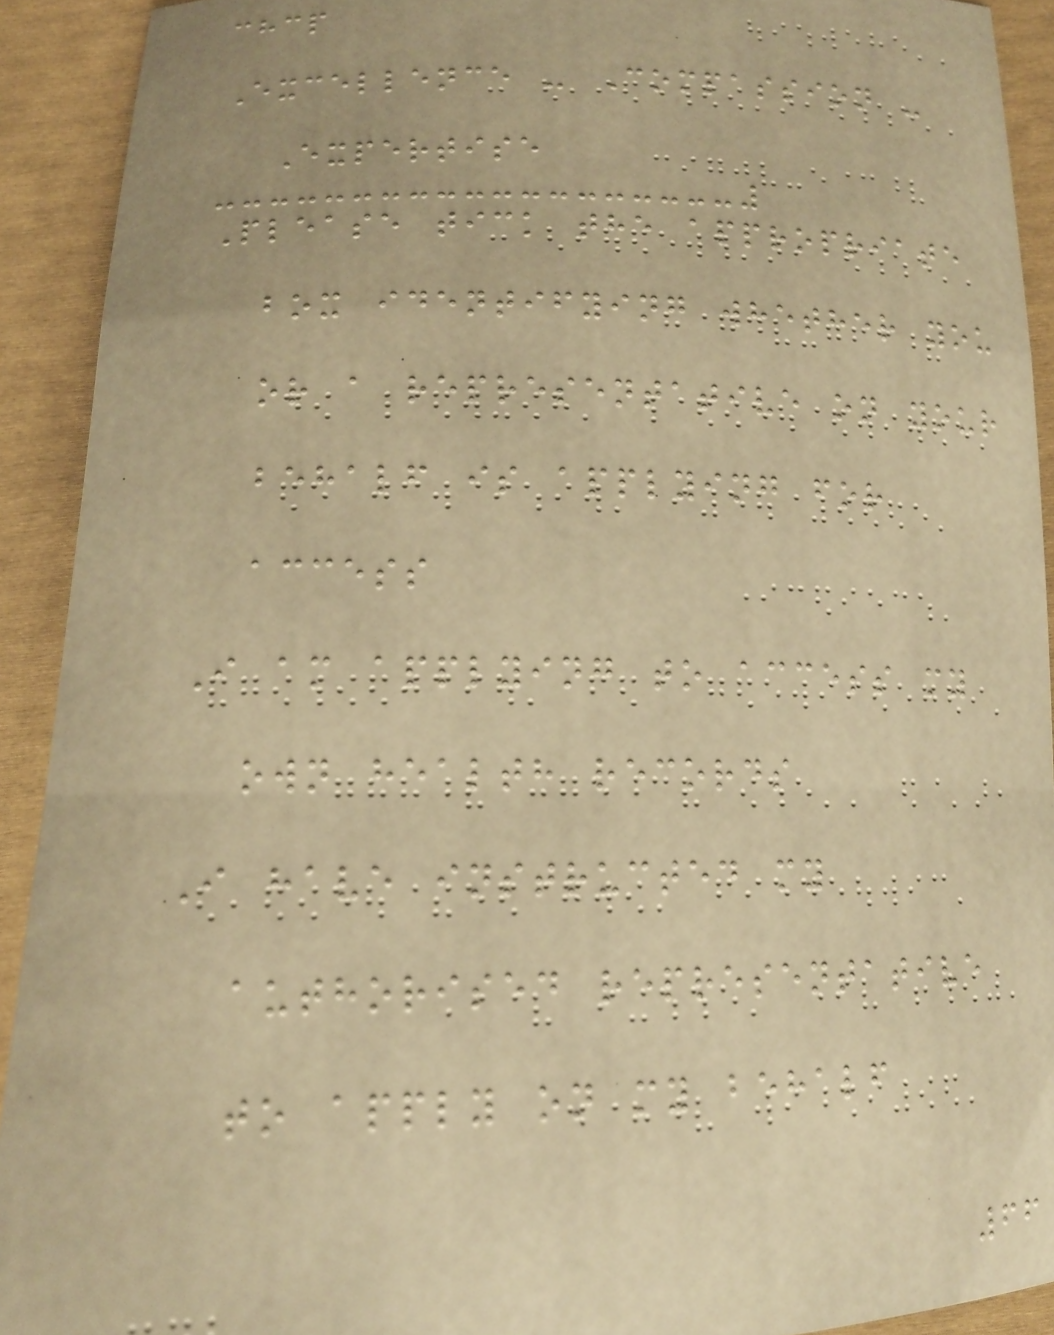chcp
Excellence - Compassion -
Expertise
Please tick the appropriate
box identifying whether you
or a representative on your
behalf is applying for
access
I am applying to access my
own health records
I have instructed my
authorised representative
to apply on my behalf
66
